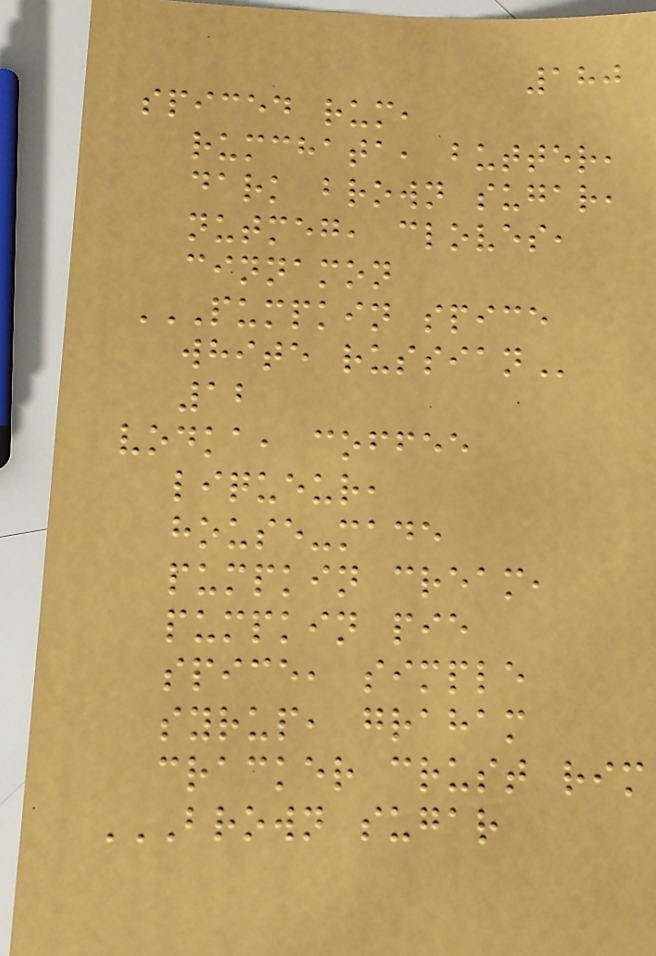180
spiced rum,
rumchata, butter,
dark brown sugar,
nutmeg, cloves,
cinnamon
PUMPKIN SPICE
WHITE RUSSIAN
12
vodka, coffee
liqueur,
house-made
pumpkin cream,
pumpkin pie
spice, simple
syrup, graham
cracker crust rim
BROWN SUGAR
